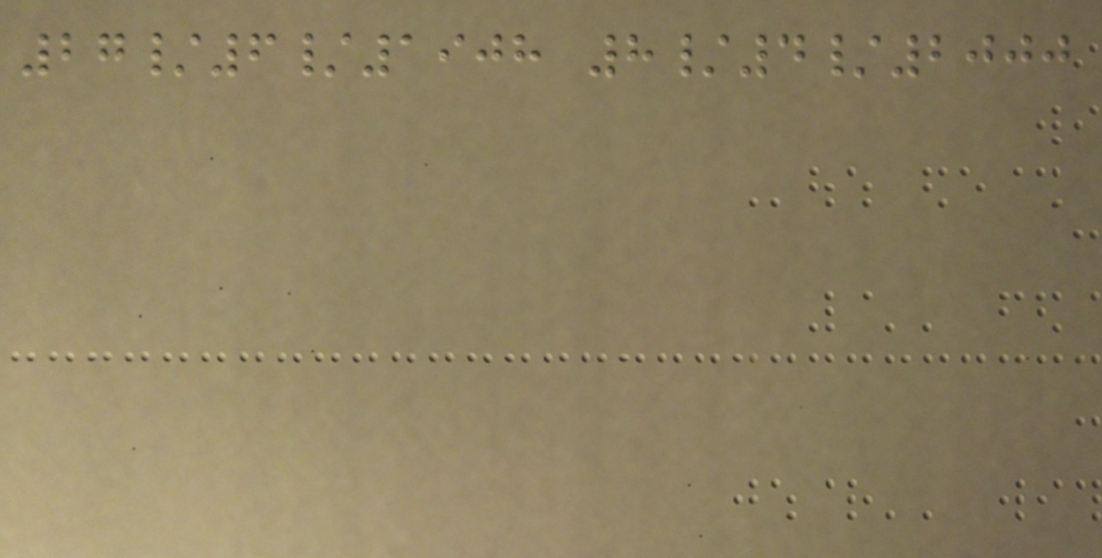27/6/1908 8/4/2000
